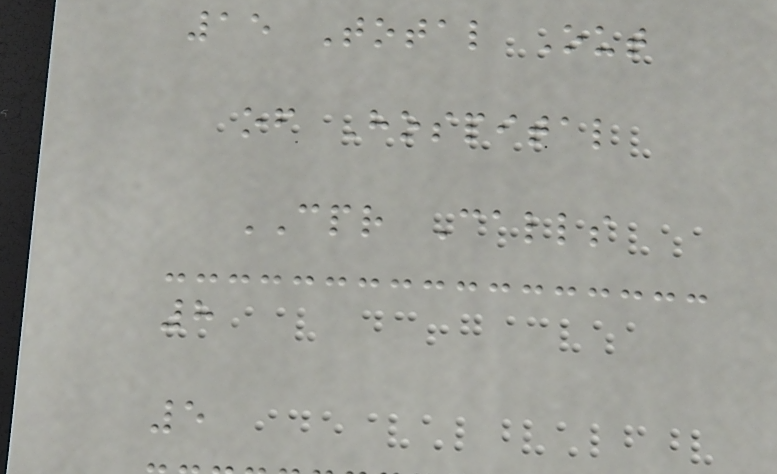15 Total Out
of Hospital
CPR Calls
8
5
